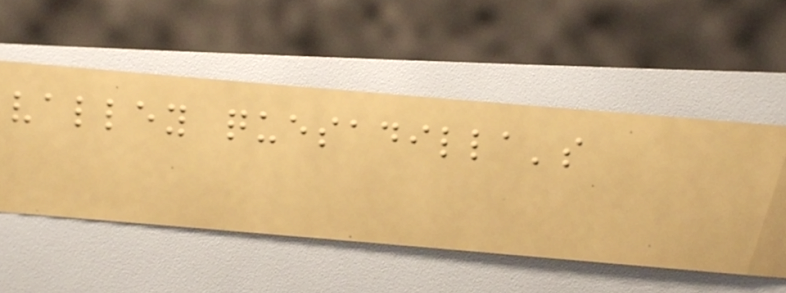valley quesadilla's
